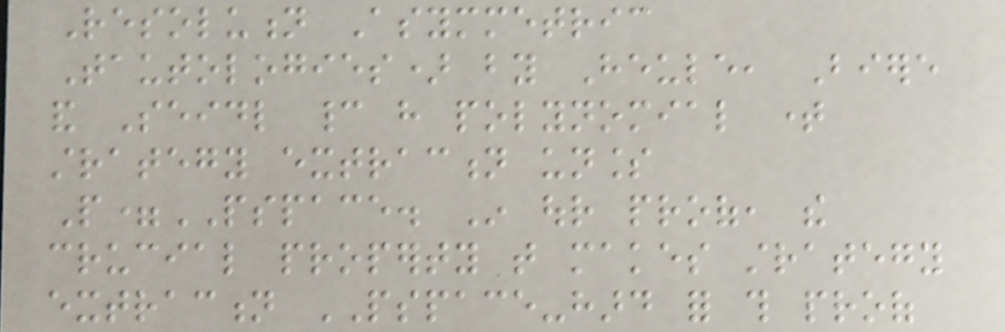Resolution Asymmetric
Tautologies) by Heule, Biere
and Seidl cannot have polynomial time
strategy extraction unless
P=PSPACE. In our proof, the
crucial property that makes strategy
extraction PSPACE-hard for this proof
